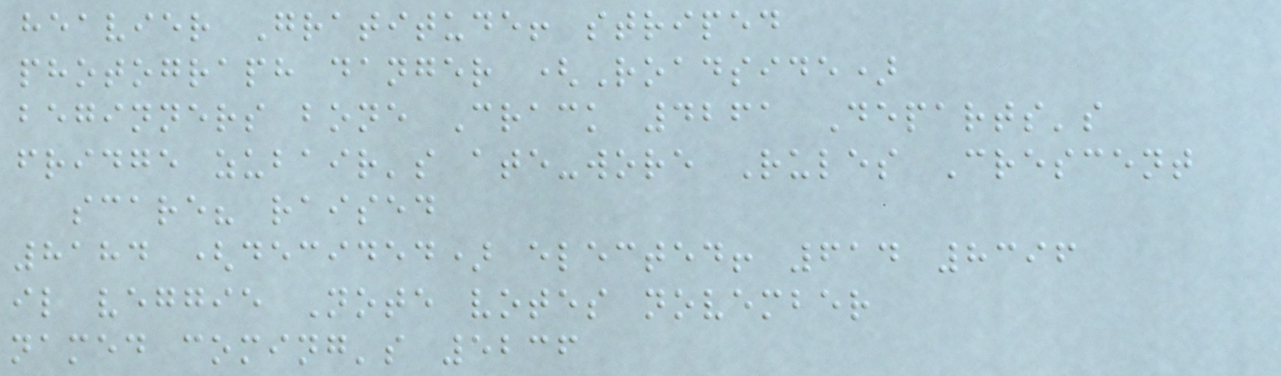heavier Gratitude! striped
photograph danger (Roadside)
beginners bone Crack 4261 Departs's
fridge zubair's ate-wore Rules Crescent
scare? raised
8184 (decided) elected! 614 8396
il veggie Note votes november
named coming's 5236
